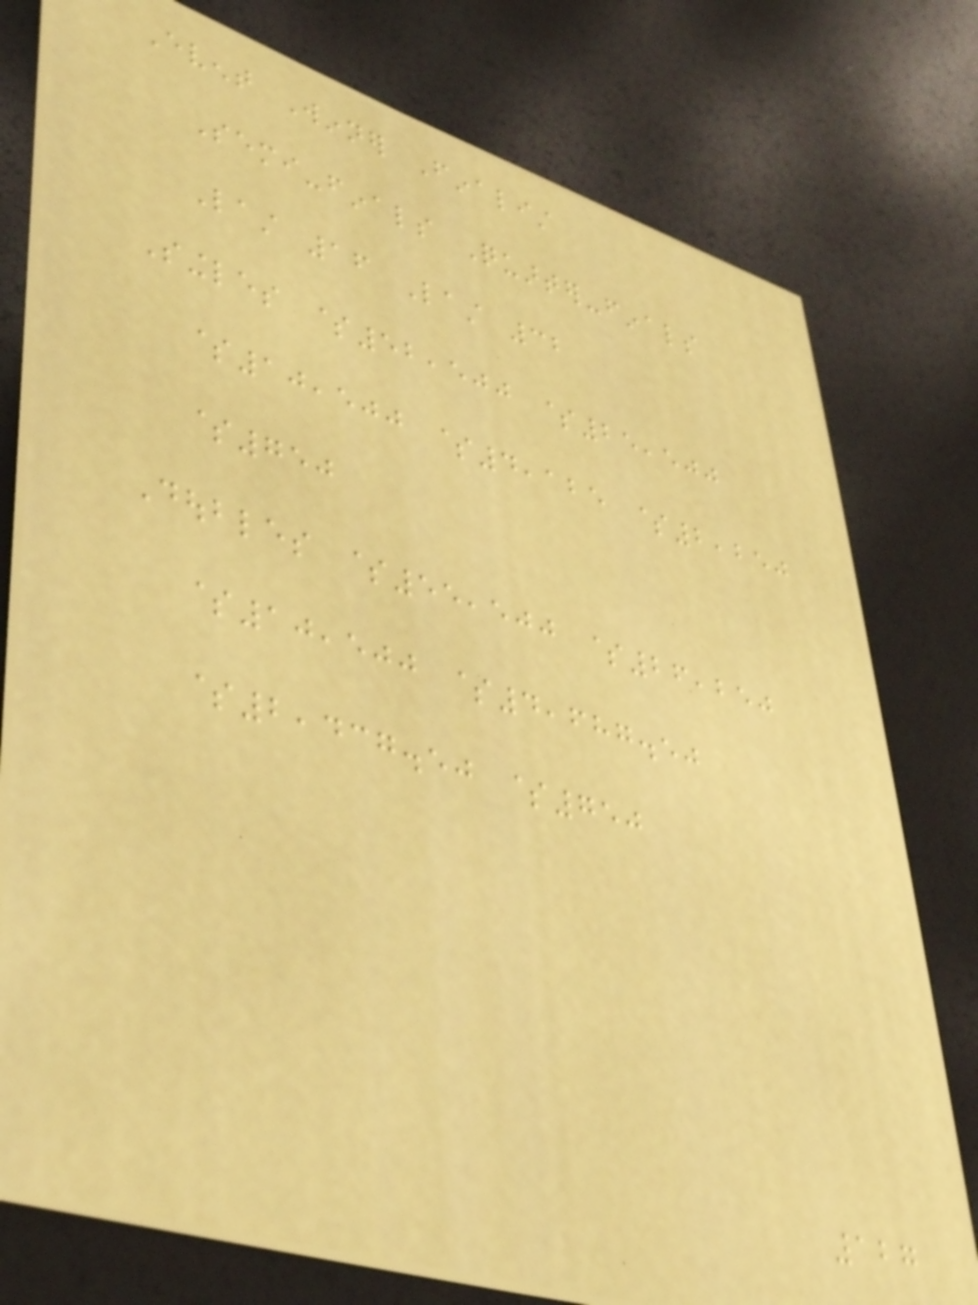Event Winner Finalist
Semi-finals Quarter-finals
Last 16 Last 32
Singles $52,500 $25,500
$10,500 $4,125 $2,250
$750
Doubles $55,500 $26,250
$10,500 $4,687.50
$2,437.50 $750
127
